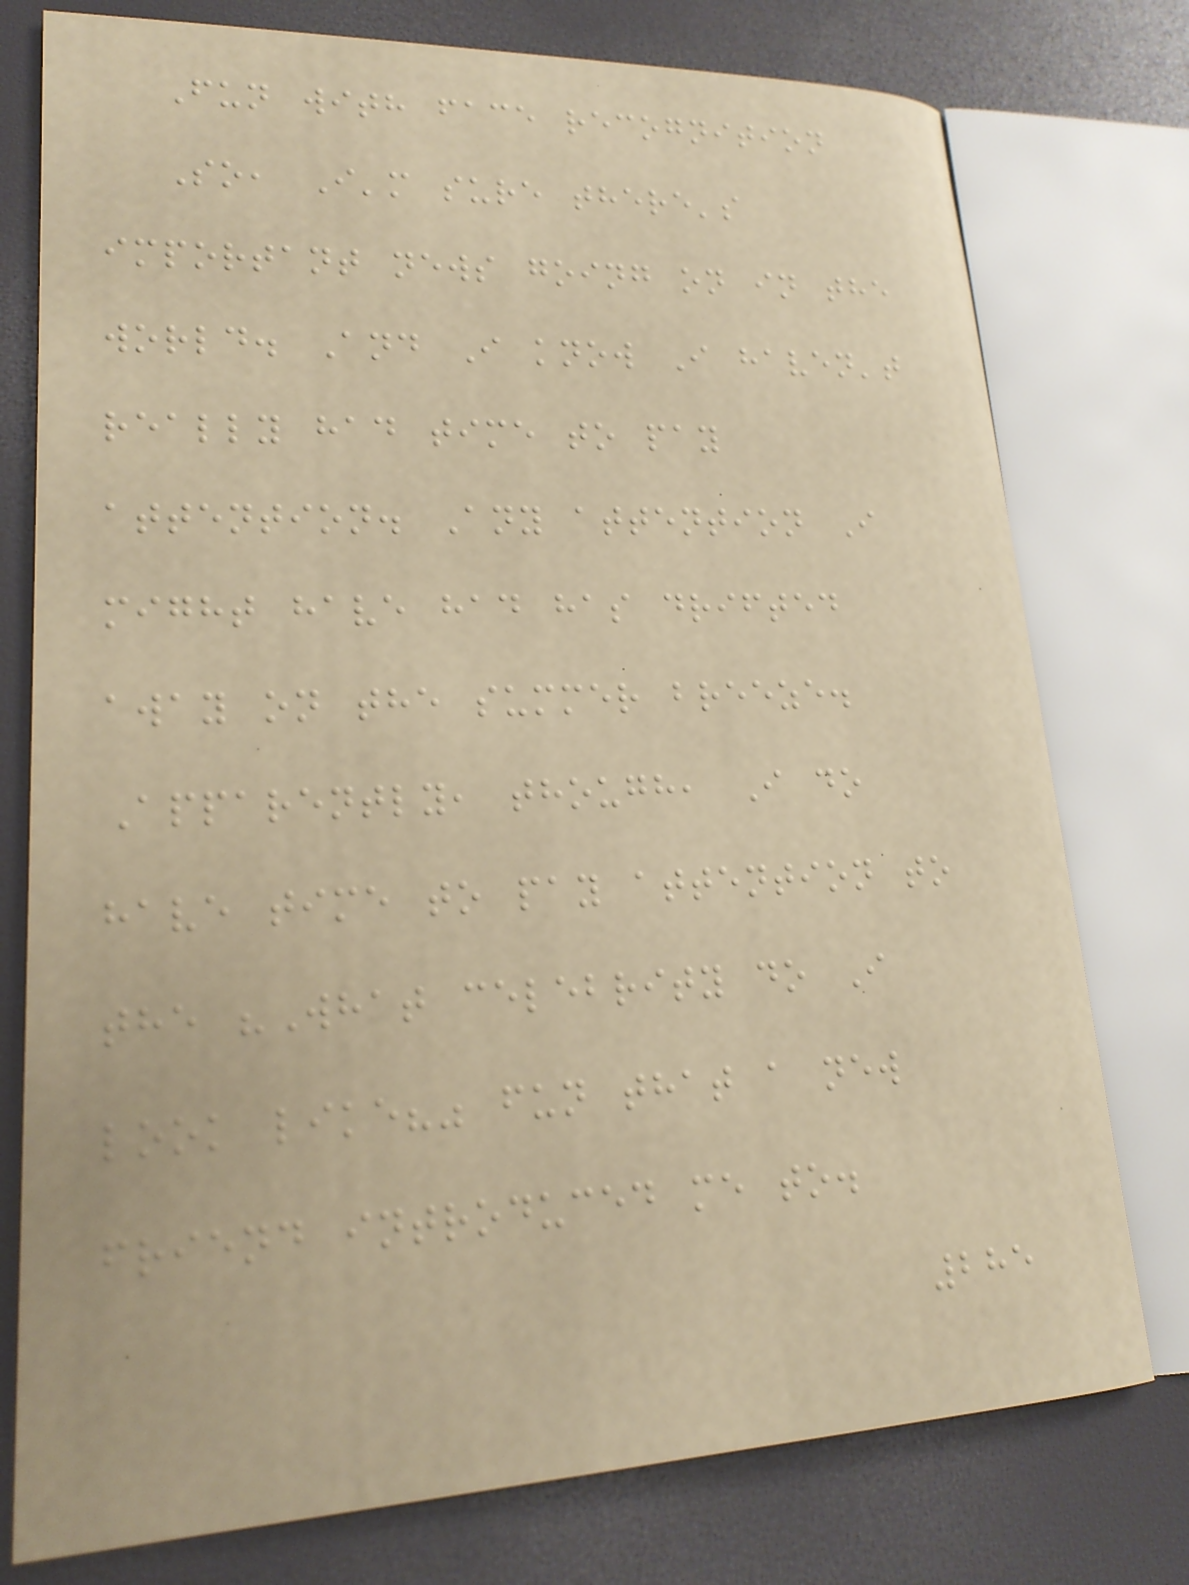Fun with face recognition
So, I'm sure there's
important news going on in the
world. And I know I haven't
really had time to pay
attention. Any attention I
might have had has drifted
away on the summer breeze.
Apparently, though, I do
have time to pay attention to
the "What celebrity do I
look like?" fun that a new
friend introduced me to.
285
